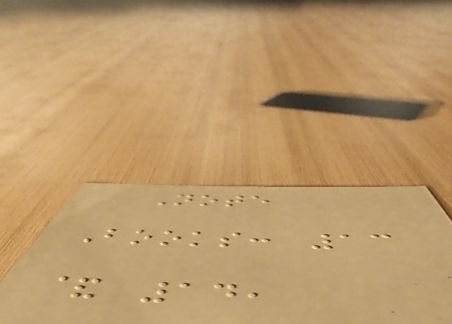Note
Books: 13
& 14,
